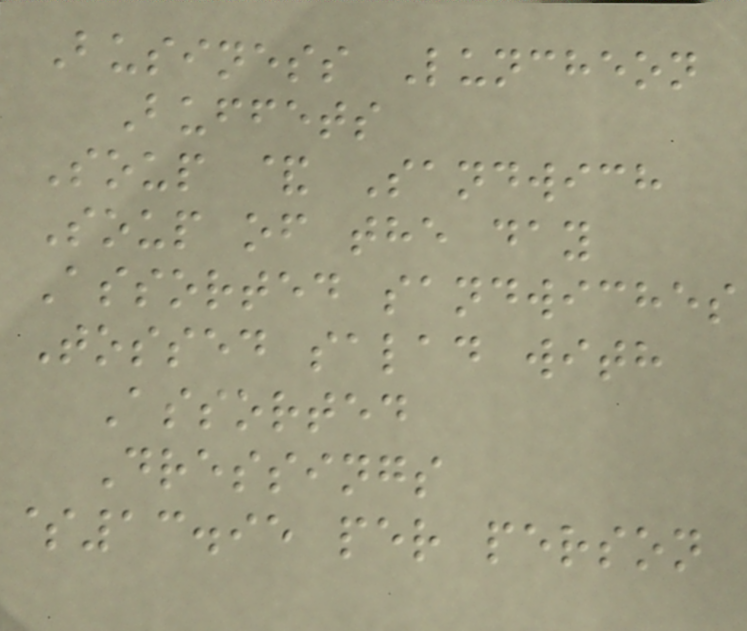Business Luncheon
Buffets
Soup & Sandwich
Soup of the day
Assorted sandwiches
Tossed salad with
Assorted
Dressings
$13.95 per person
